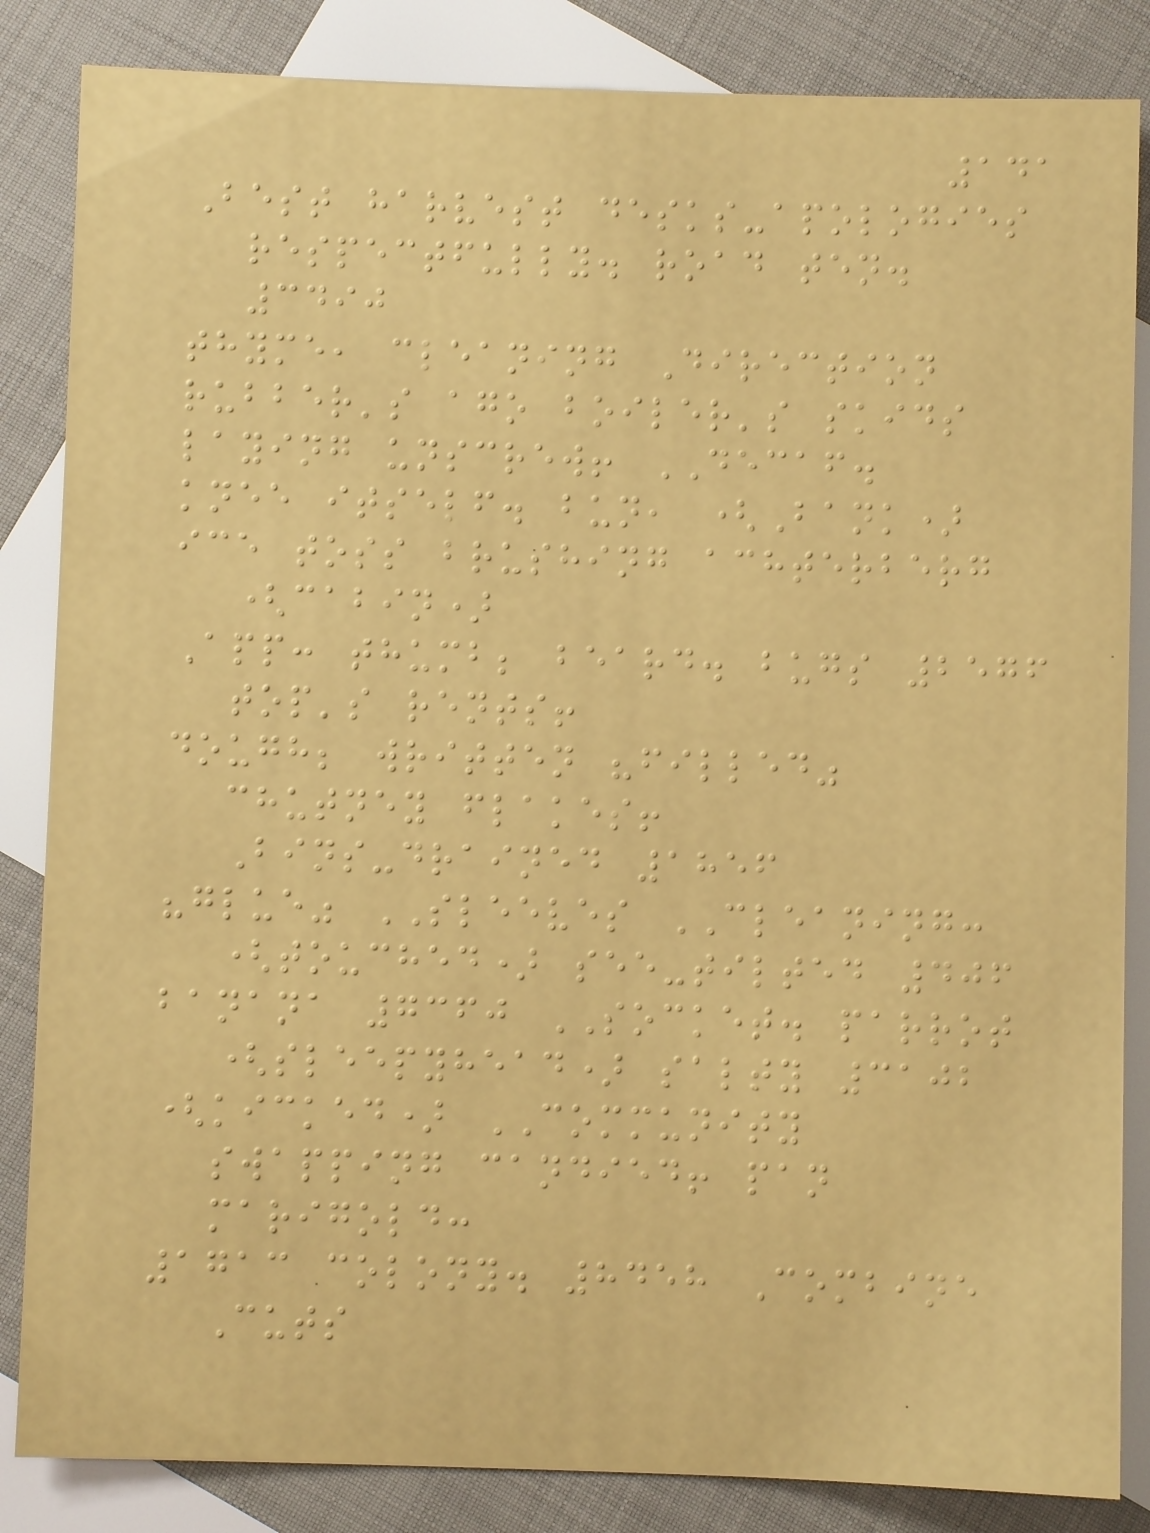141
Best harvest desks-apologies
respectfully. road ten.
3490
thyme, cleaning Direction
rubber's ago boiler's skids
laying unscrew! DECAF.
knee itself. bun, (Bank)
ice toss brushing achterberg
(cabin)
App: thumb; beard. bugs 2576
top's rents!
dough; written "filled"
chutney flakes!
Bins-drained 1856
"glue" SLEEVES CLEANING:
(touched) see-tilted 406
banana 7360 SOCKET. parrot
(sleepyhead) salty 3102
(kicked) COMMUNITY
swapping candied! pan
marigold:
1713 colony. 8458 Combine
Cuts
